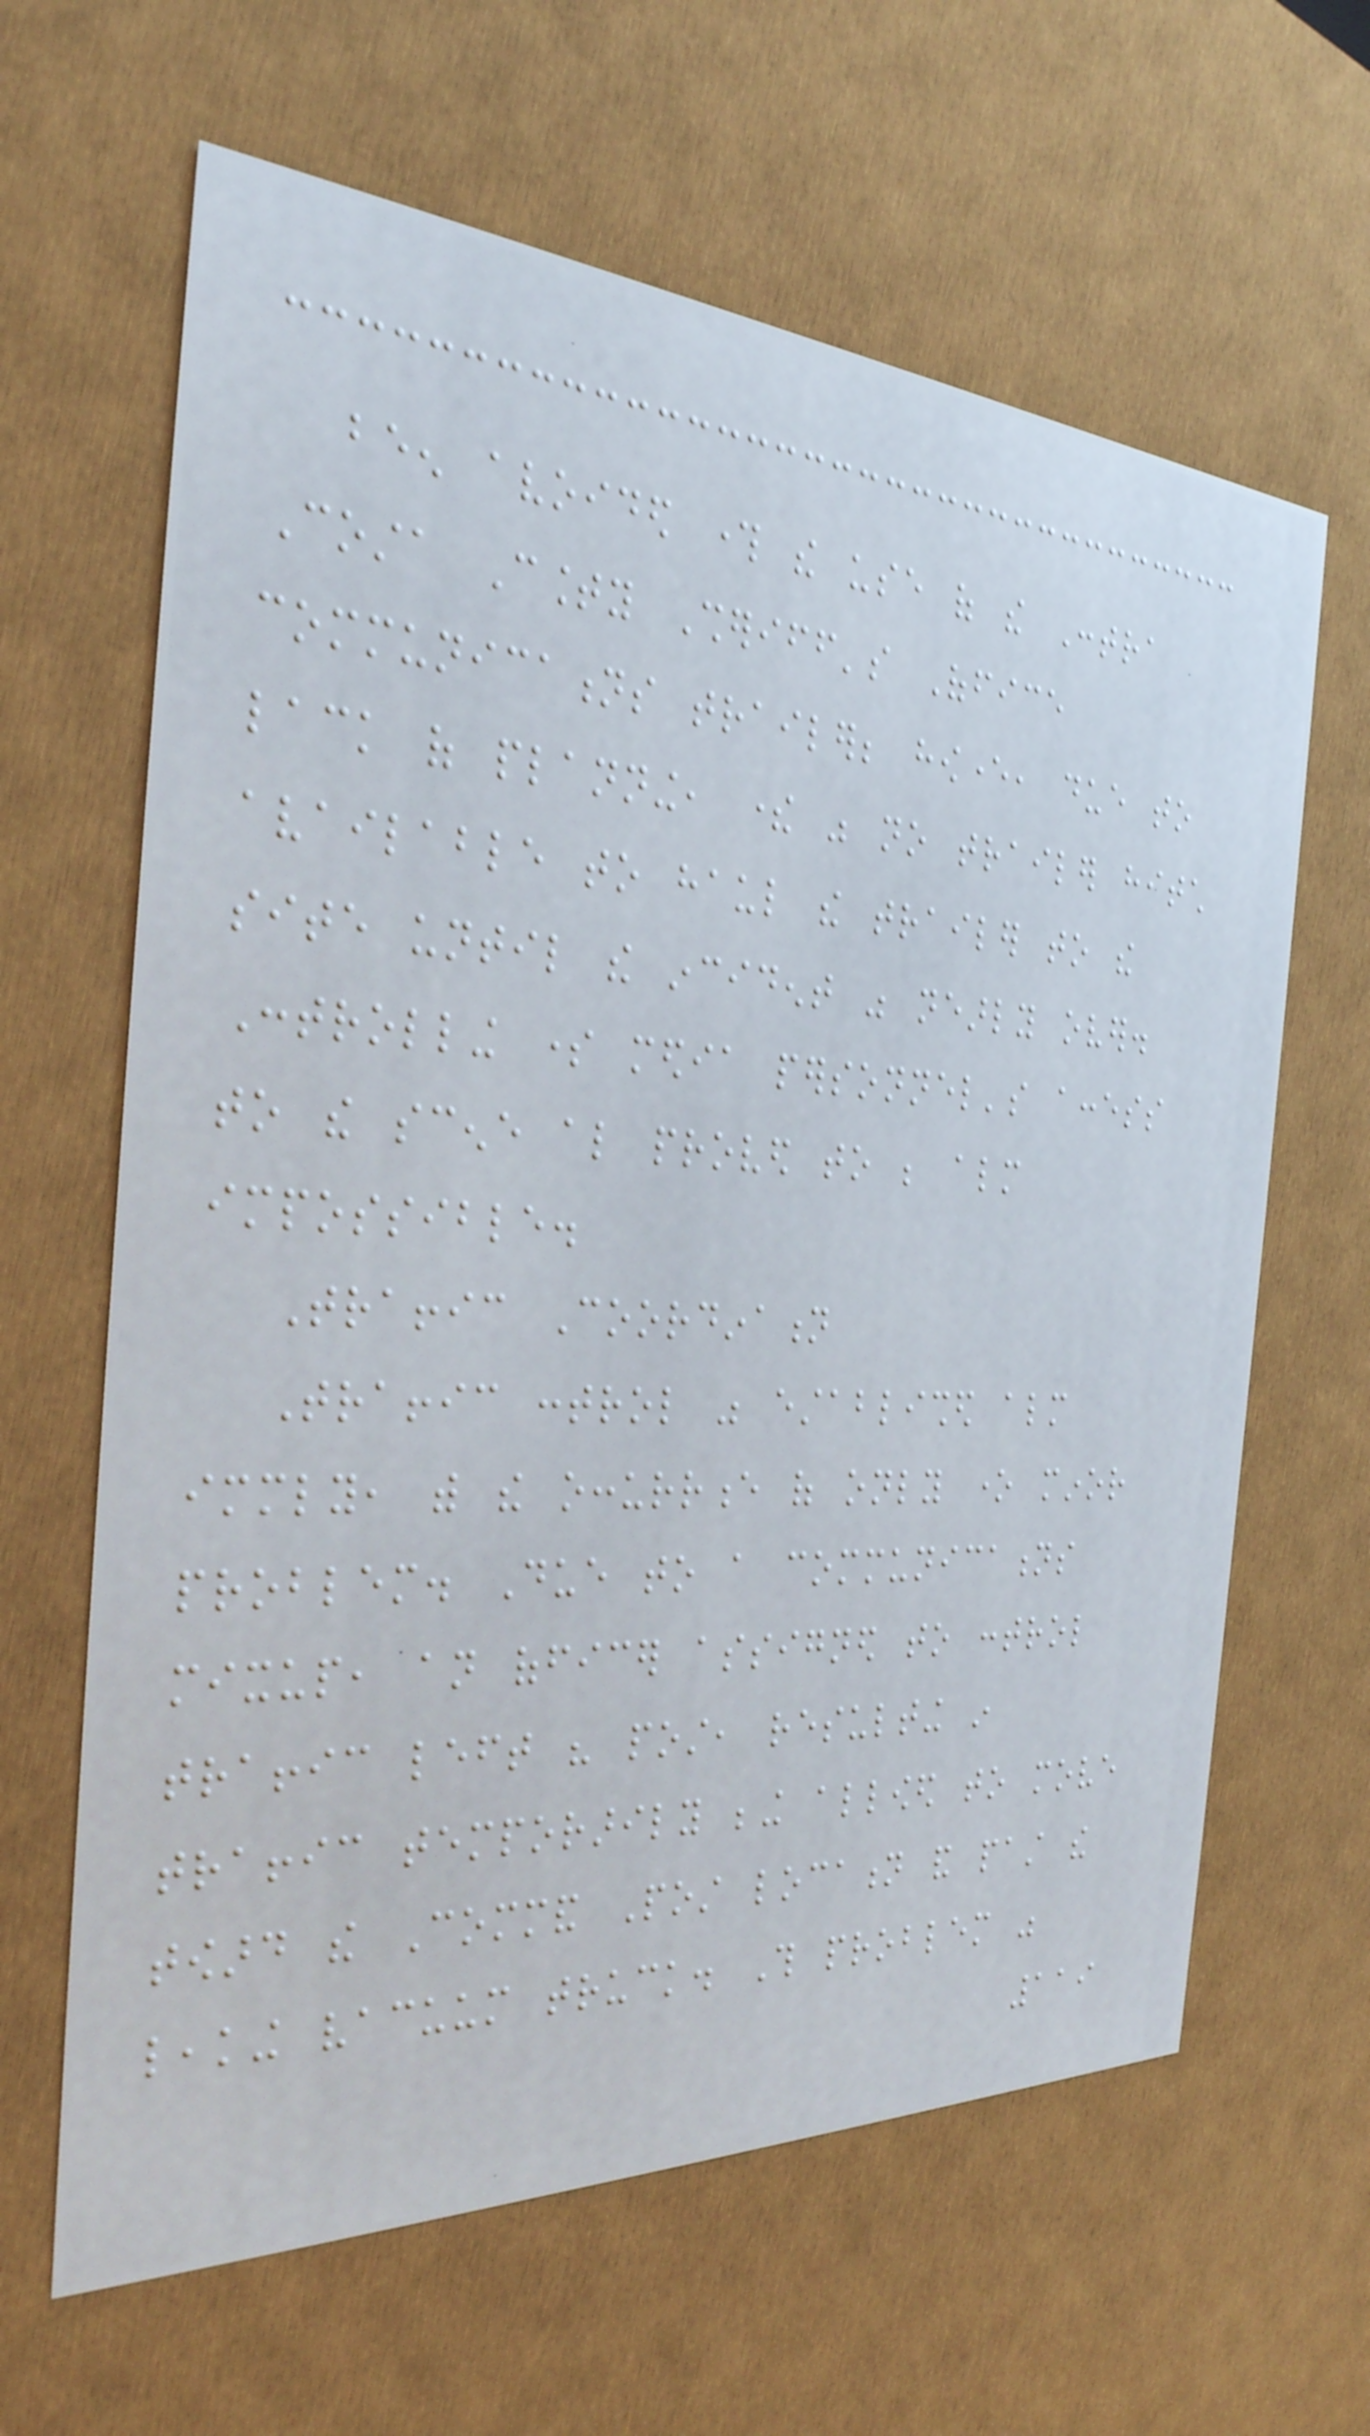been avoided through the use of the Contra
Costa County Sheriff's Office
communications trailer; however, due to
lack of planning, there was no trailer hitch
available to haul the trailer to the
site until the incident was nearly over.
Controlling some media personnel's access
to the scene also proved to be almost
impossible.
Traffic Coordination
Traffic control was established almost
immediately, with the occurrence of only one minor
problem. Due to a communications
mixup, an officer assigned to control
traffic left his post, resulting in
traffic temporarily being allowed to move
toward the Command Post location and past the
leaking vacuum truck. This problem was
119
